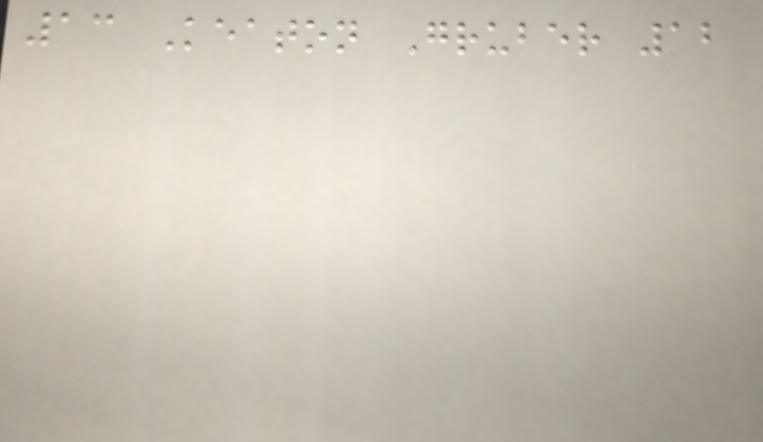13 Keaton Gruber 12
